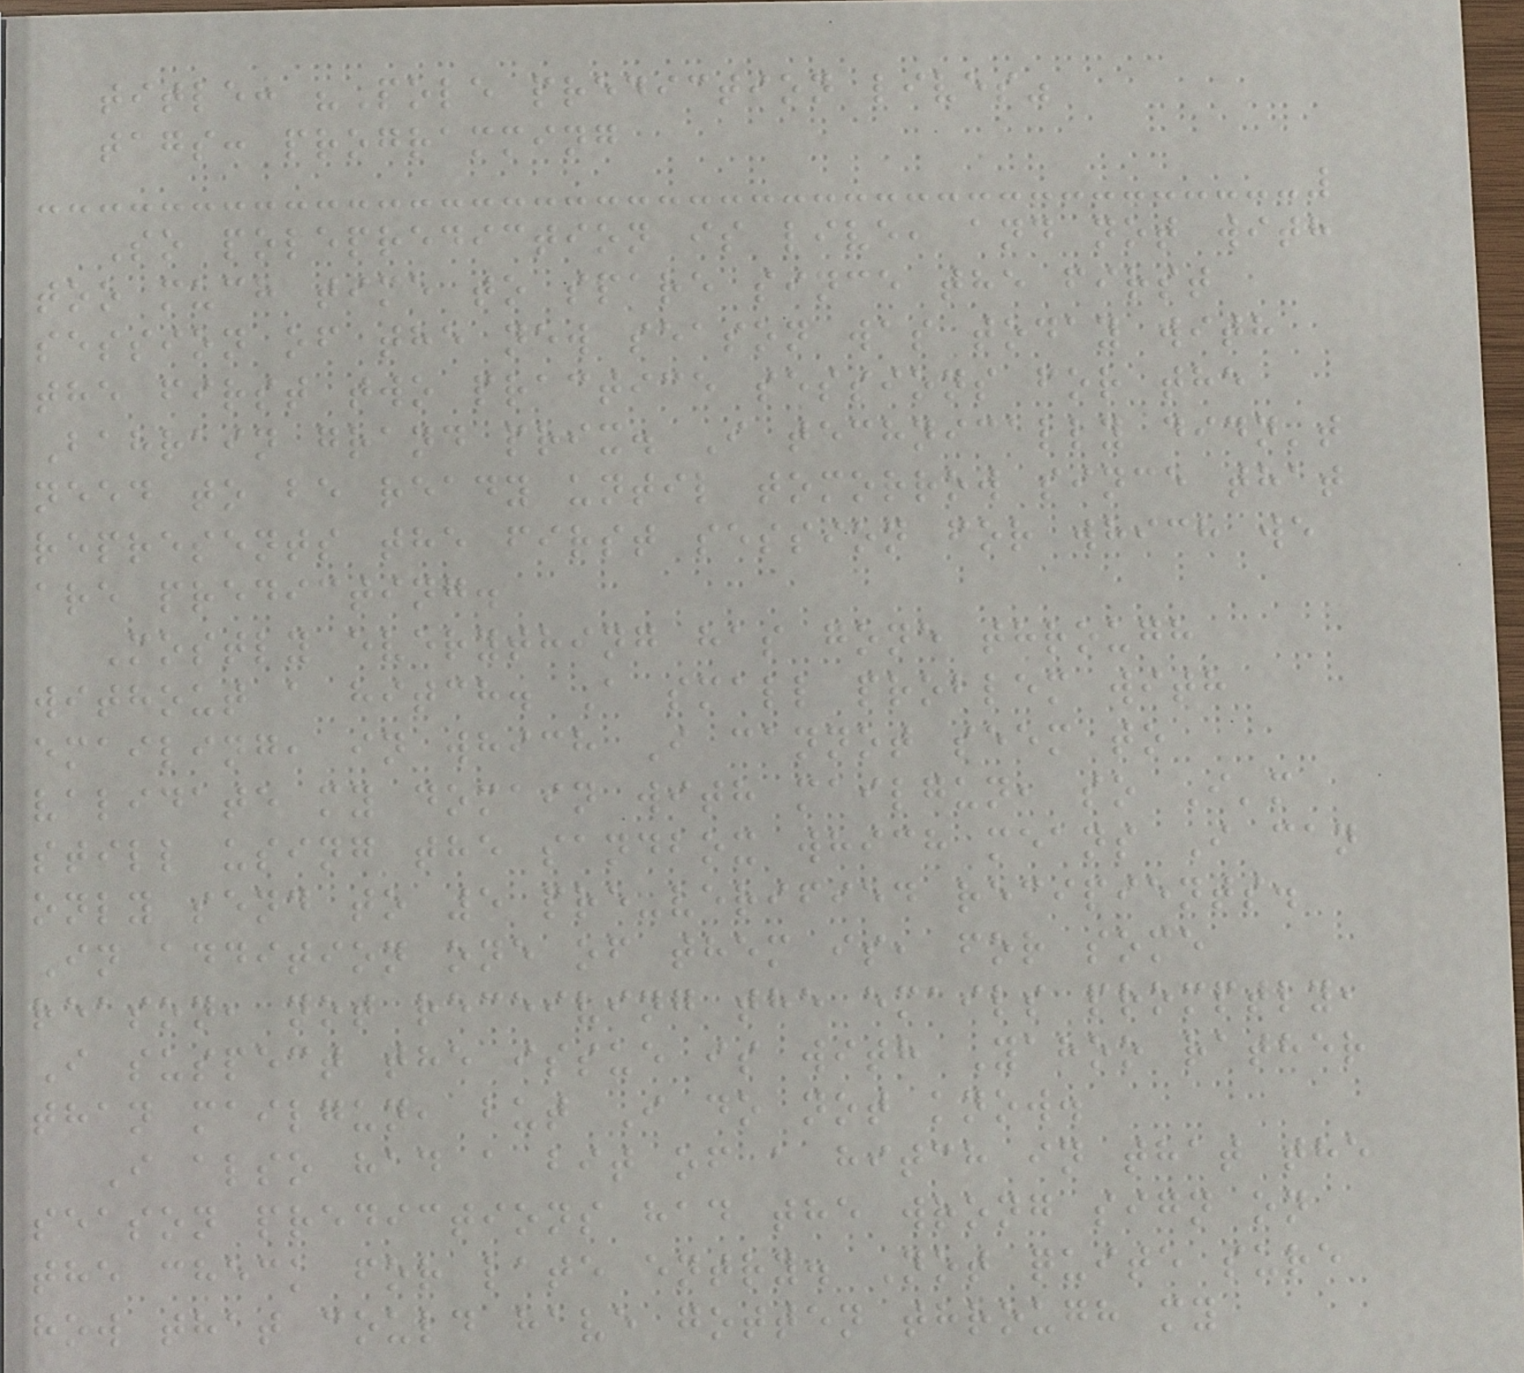title: "Pole prediction lives"
tags: programming
So poleprediction is live, and not with
too much time to spare since the first
session of the new season was today with
the first two practice sessions for the
Bahrain grand prix. I technically didn't
need to be ready until tomorrow since that
represents the first session for which we
are predicting.
Mostly everything has gone through
without a hitch. A small problem with
emailing, in which I cannot seem to
validate my domain with mailgun, so I'm
still using the sandbox which means I can
only send to 5 pre-verified recipients.
In addition one of them is, for some
reason, not receiving the emails promptly,
I suspect the issue is with Yahoo rather
than mailgun, but I do not know.
I also had a bit of a hitch in that the
season predictions had the wrong sign on
the check for late entry. Not quite sure
how that could have gotten through my
